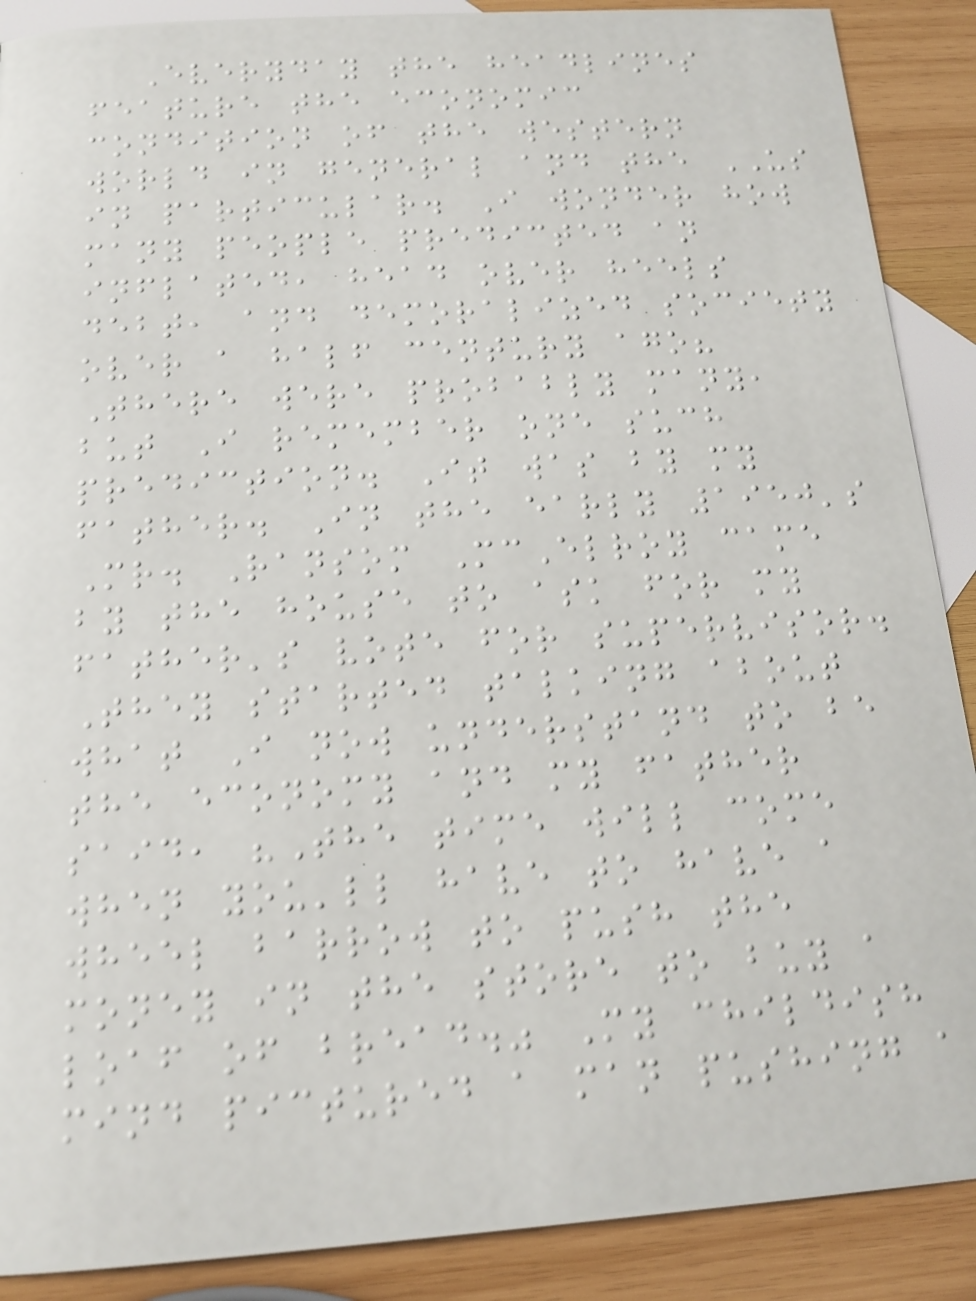Everyday the headlines
feature the economic
condition of the western
world in general and the US
in particular. I wonder how
many people predicted an
inflated, head over heels
debt, and demoralized society
over a half century ago?
There were probably many,
but I remember one such
prediction. It was by my
father. In the early 1950's
Mr. Ransom McElroy came
by the house to ask for my
father's vote for supervisor.
They started talking about
what I now understand to be
the economy and my father
said, "The time will come
when you'll have to have a
wheel barrow to push the
money in the store to buy a
loaf of bread." My childish
mind pictured a man pushing a
